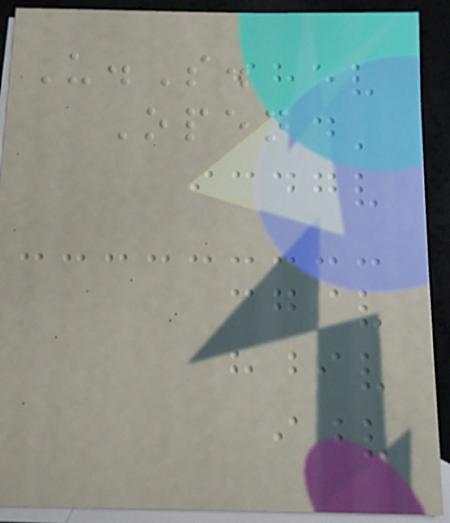U.S.
Open
